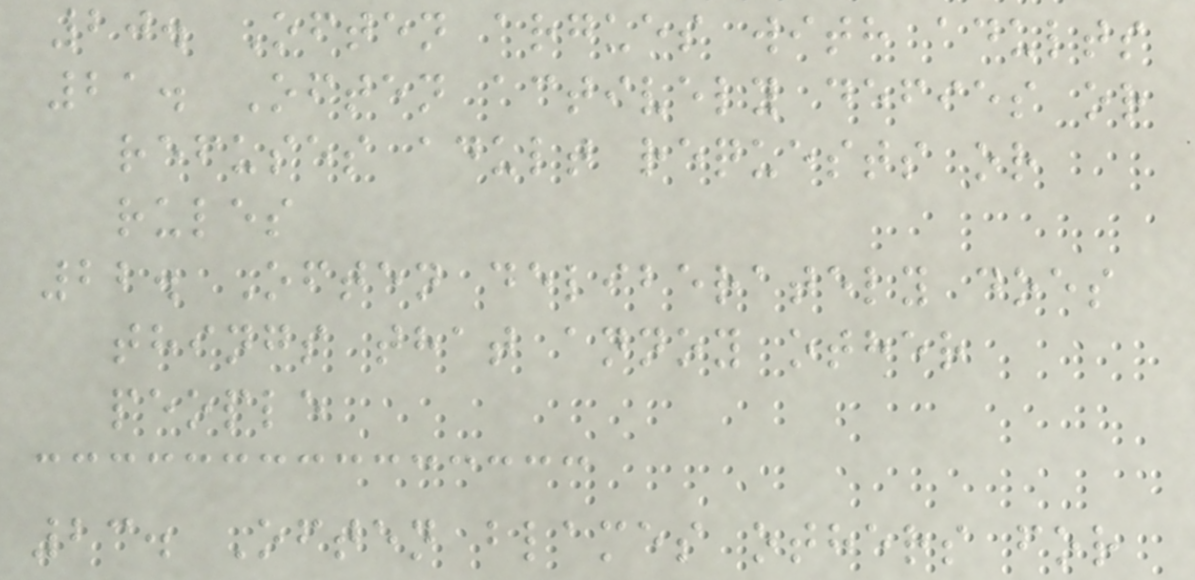20. Often argues with adults
21. Often actively defies or
refuses adult requests or
rules
22. Often deliberately does
things that annoy other
people
23. Often blames others for
